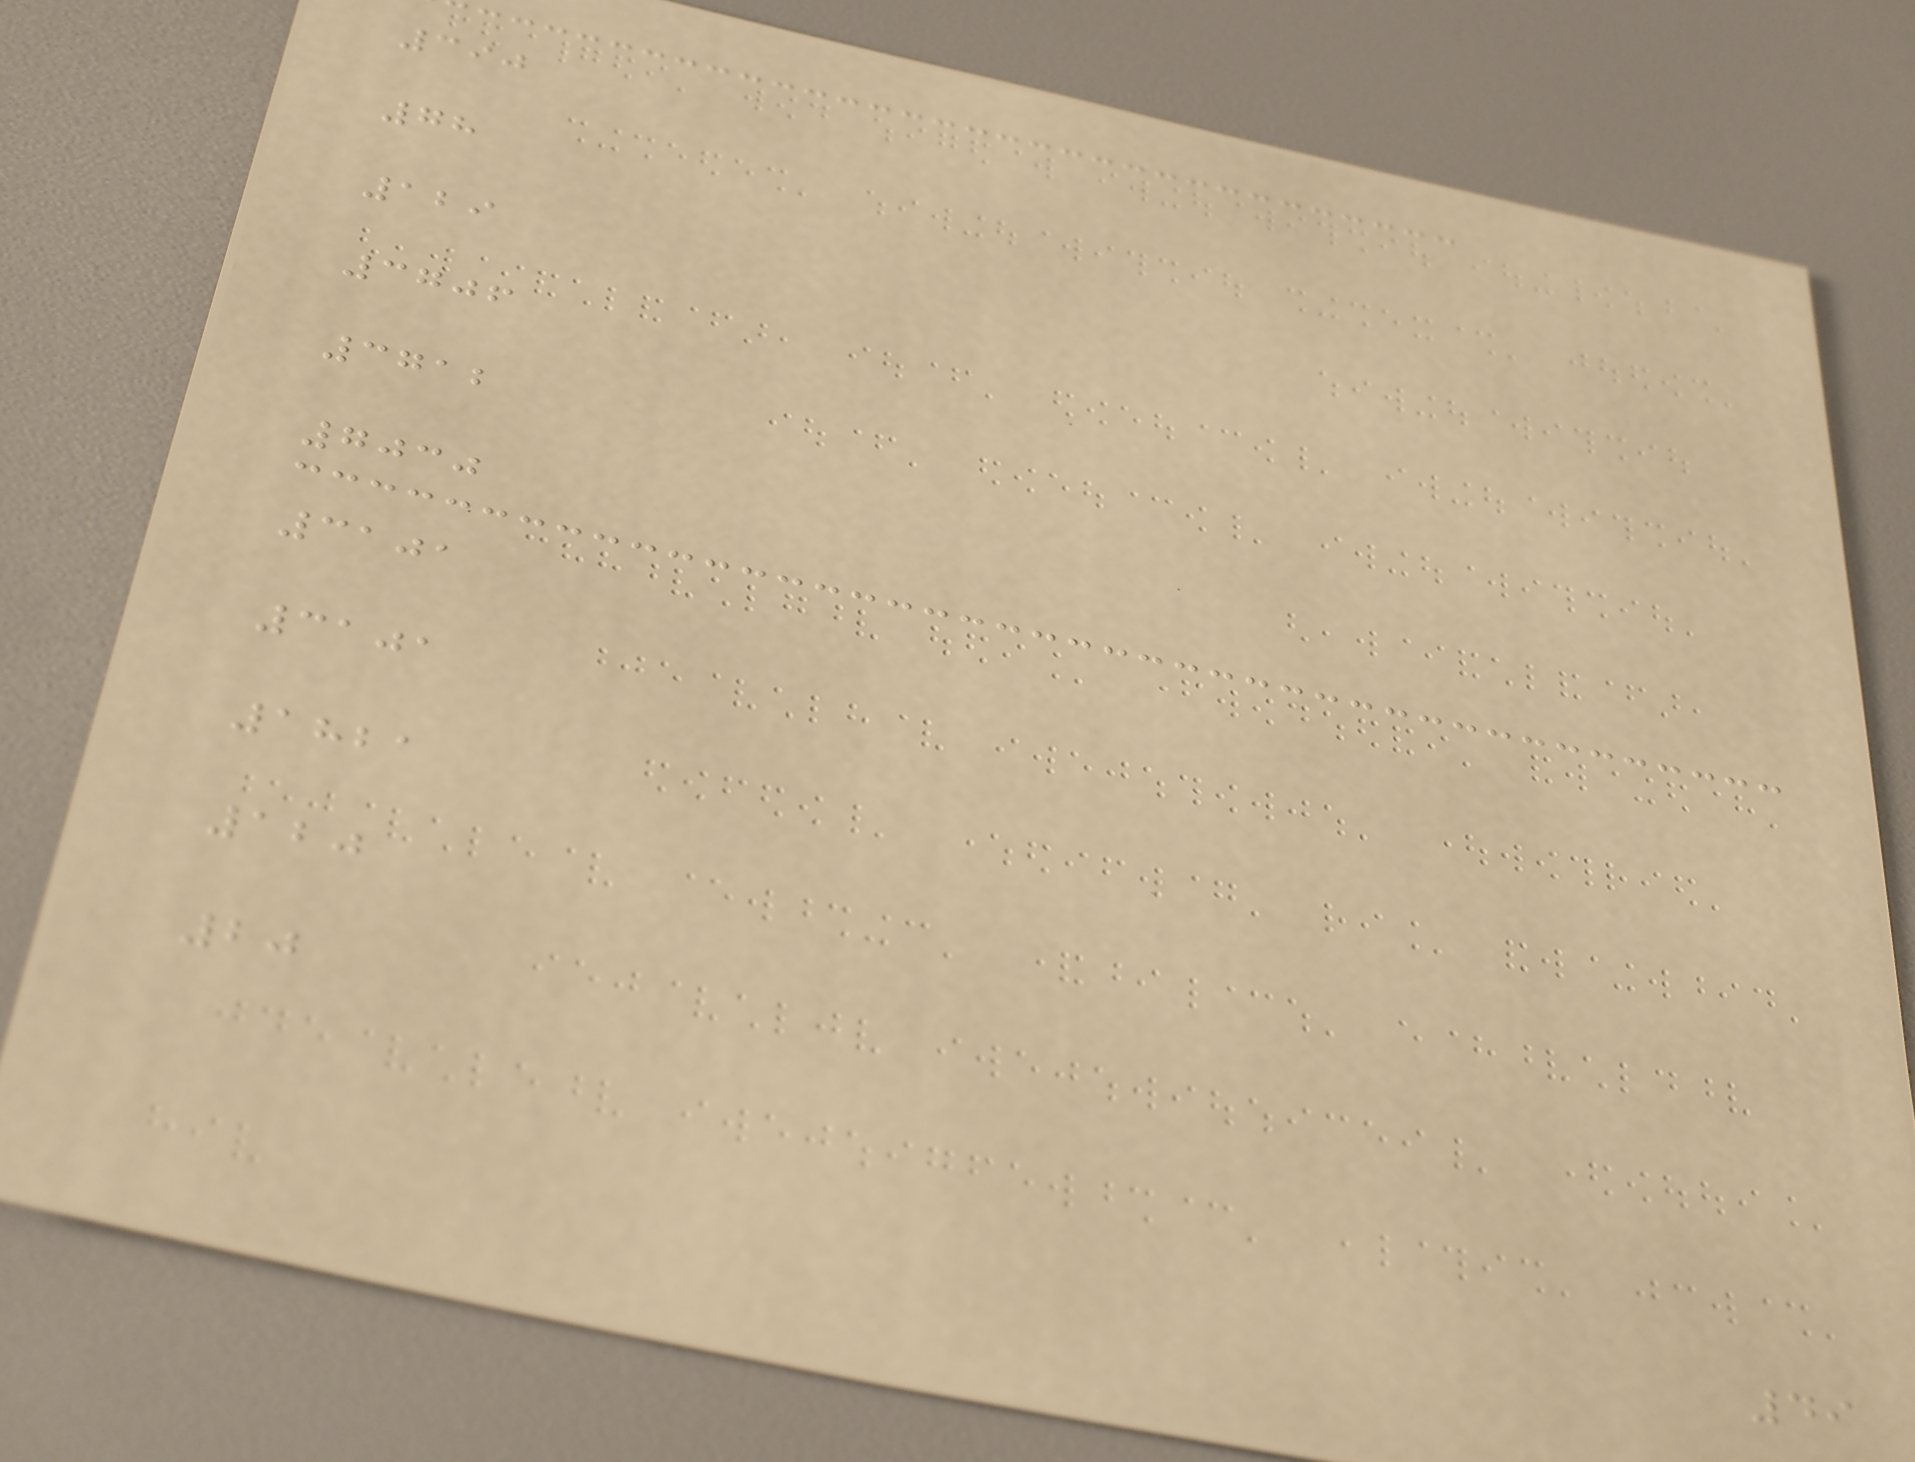390
78
129
3706
3712
7030
3101
3101
1821
120
20
49
